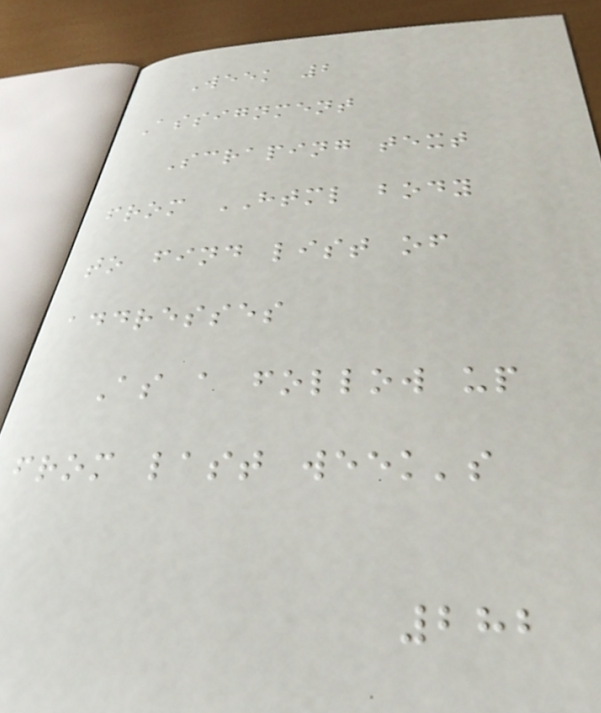Week 2
Assignment
Scraping text
from HTML body
to find list of
addresses
As a follow up
from last week's
282
